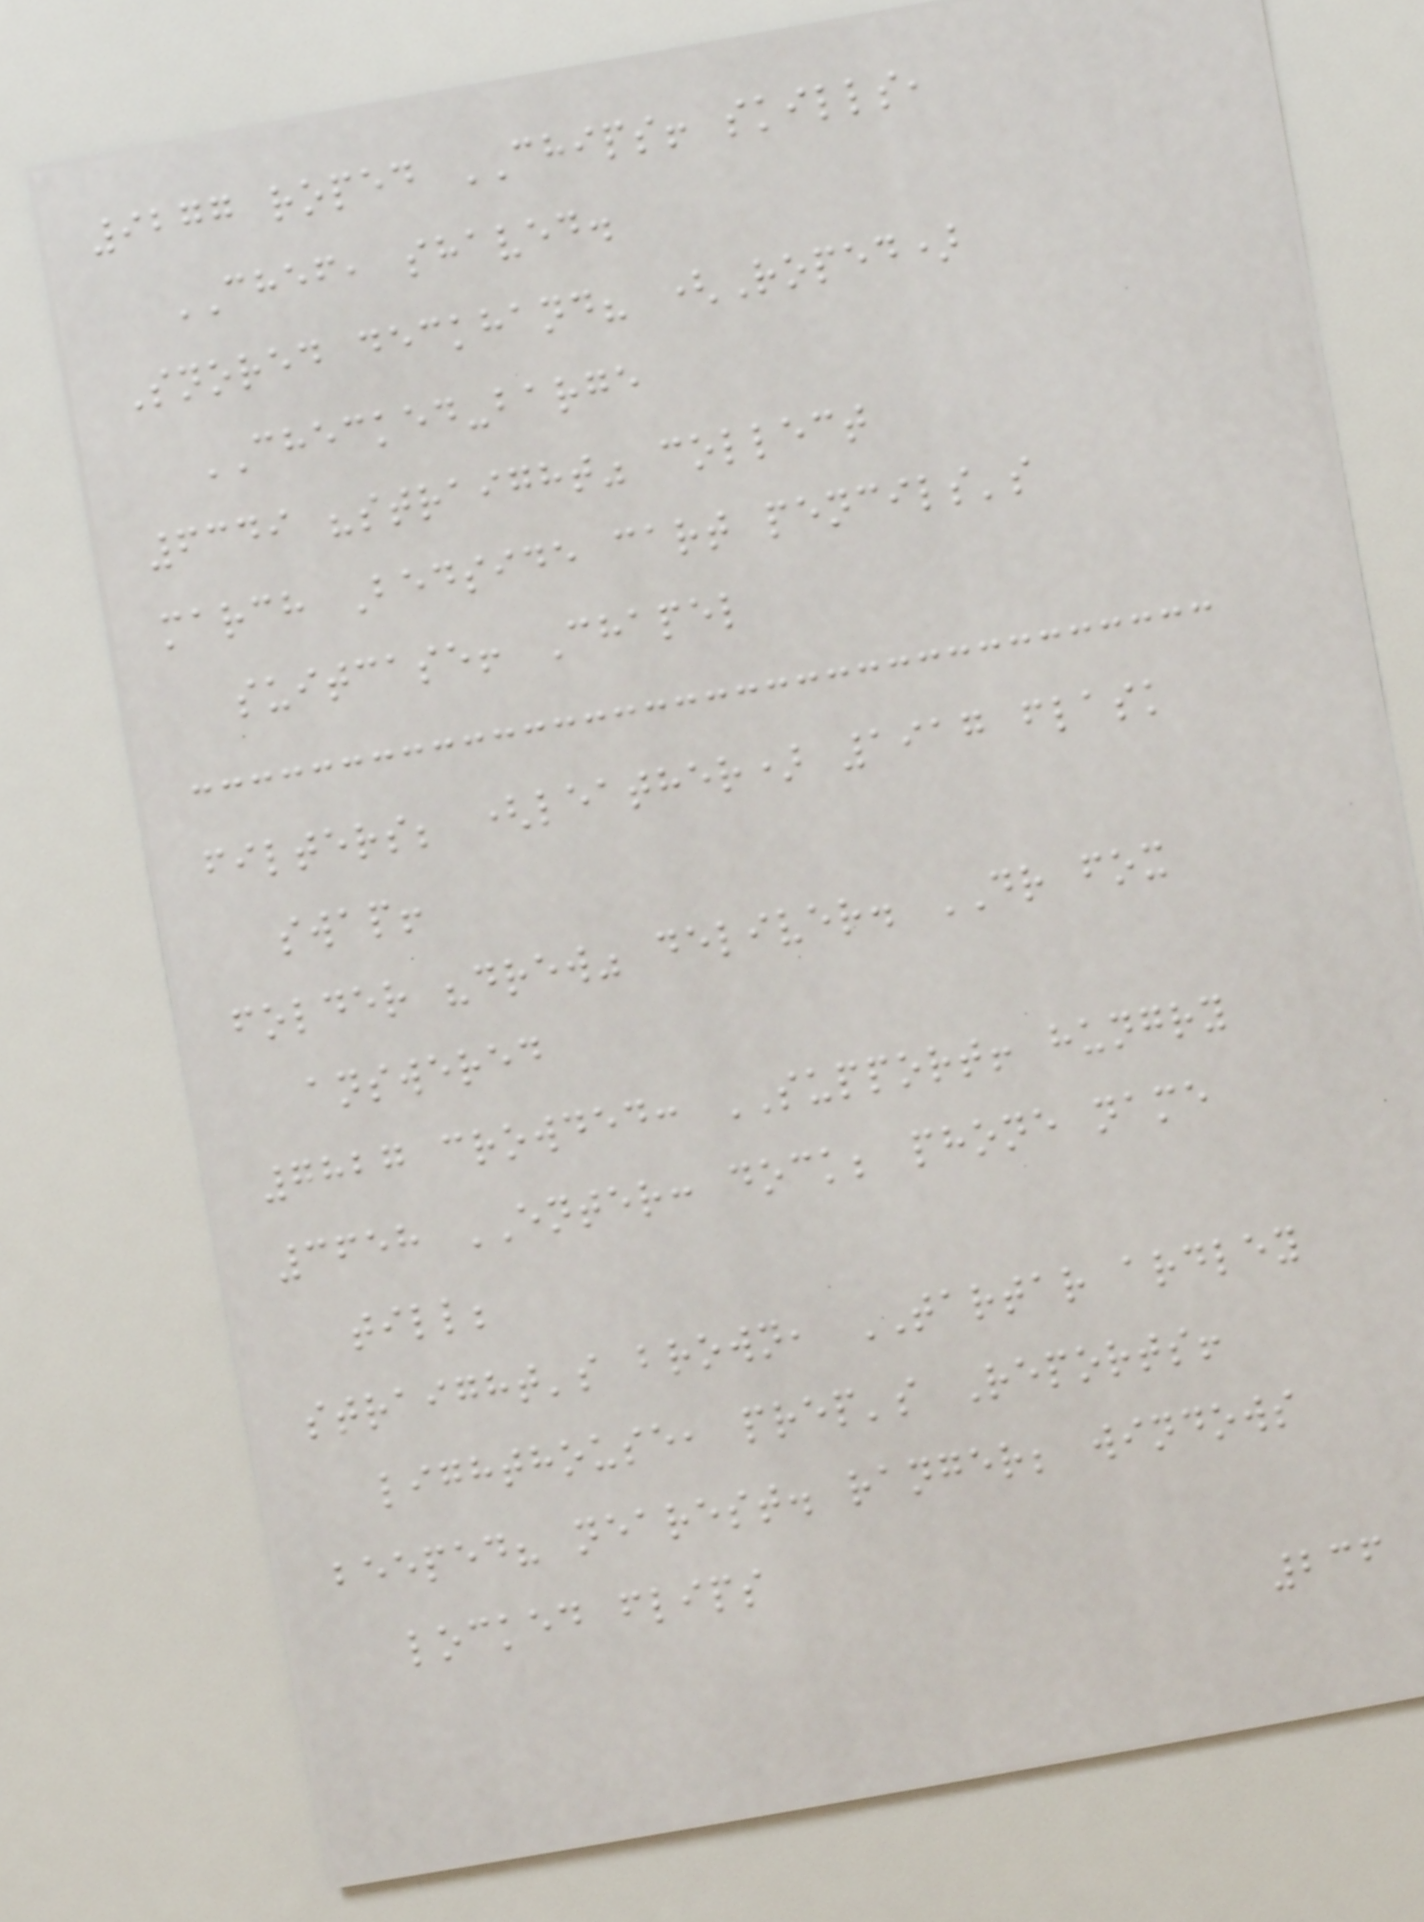9277 roped CHIPS! skills,
CHEF, shaved.
Snored deckhand? (Roped)
CHECKED-barge
6349 "straight" collect
march Bedside cart pencils's
suitcase! Chapel
filters; (leather) 1917 flask
swap!
folder "drew" deliver. DR fox
answered
7827 crowded: SUPPORT! hungry
3658 ENTER: dock; phone name
till;
straight's brown, TARTAR ardley
lighthouse, prep's Reports!
beeped? nearest. ranger; windows
locked flips
236
